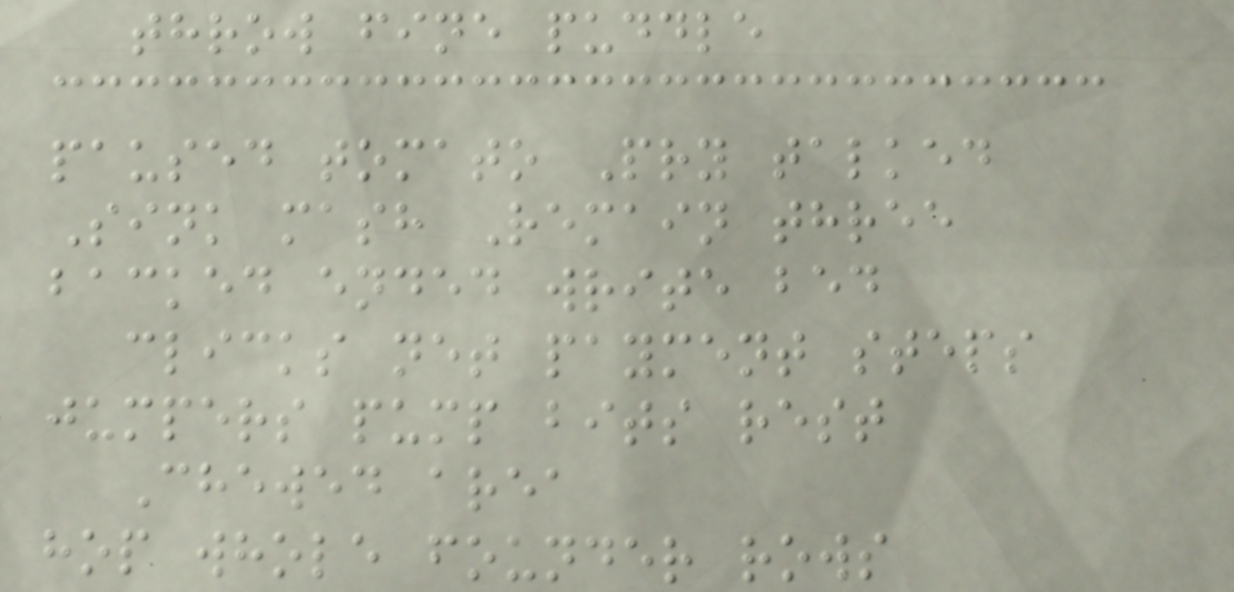throw fine puddle
paused tomato Pry talked
Sink mash Remain three
backed ended write bed
clicks net payment steps
jumpers pump bits rest
Chewed area
hop whole founder rows
